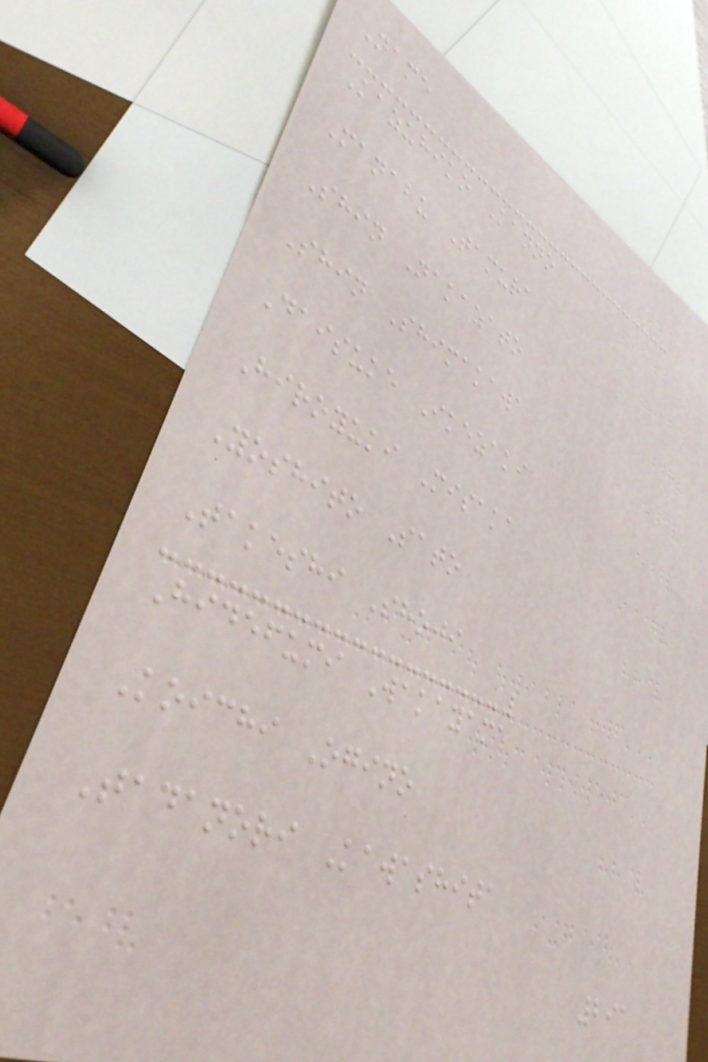Name
Kazuhiko Kanno
Manabu Tamura
Shin Nakazato
Shin Shimakawa
Daisuke Ikezaki
Hiroyuki Misaka
Yoshito Sato
Takeshi Shoji
Hidefumi Wakayama
Koichi Ogino
Tadanori Kawashita
291
